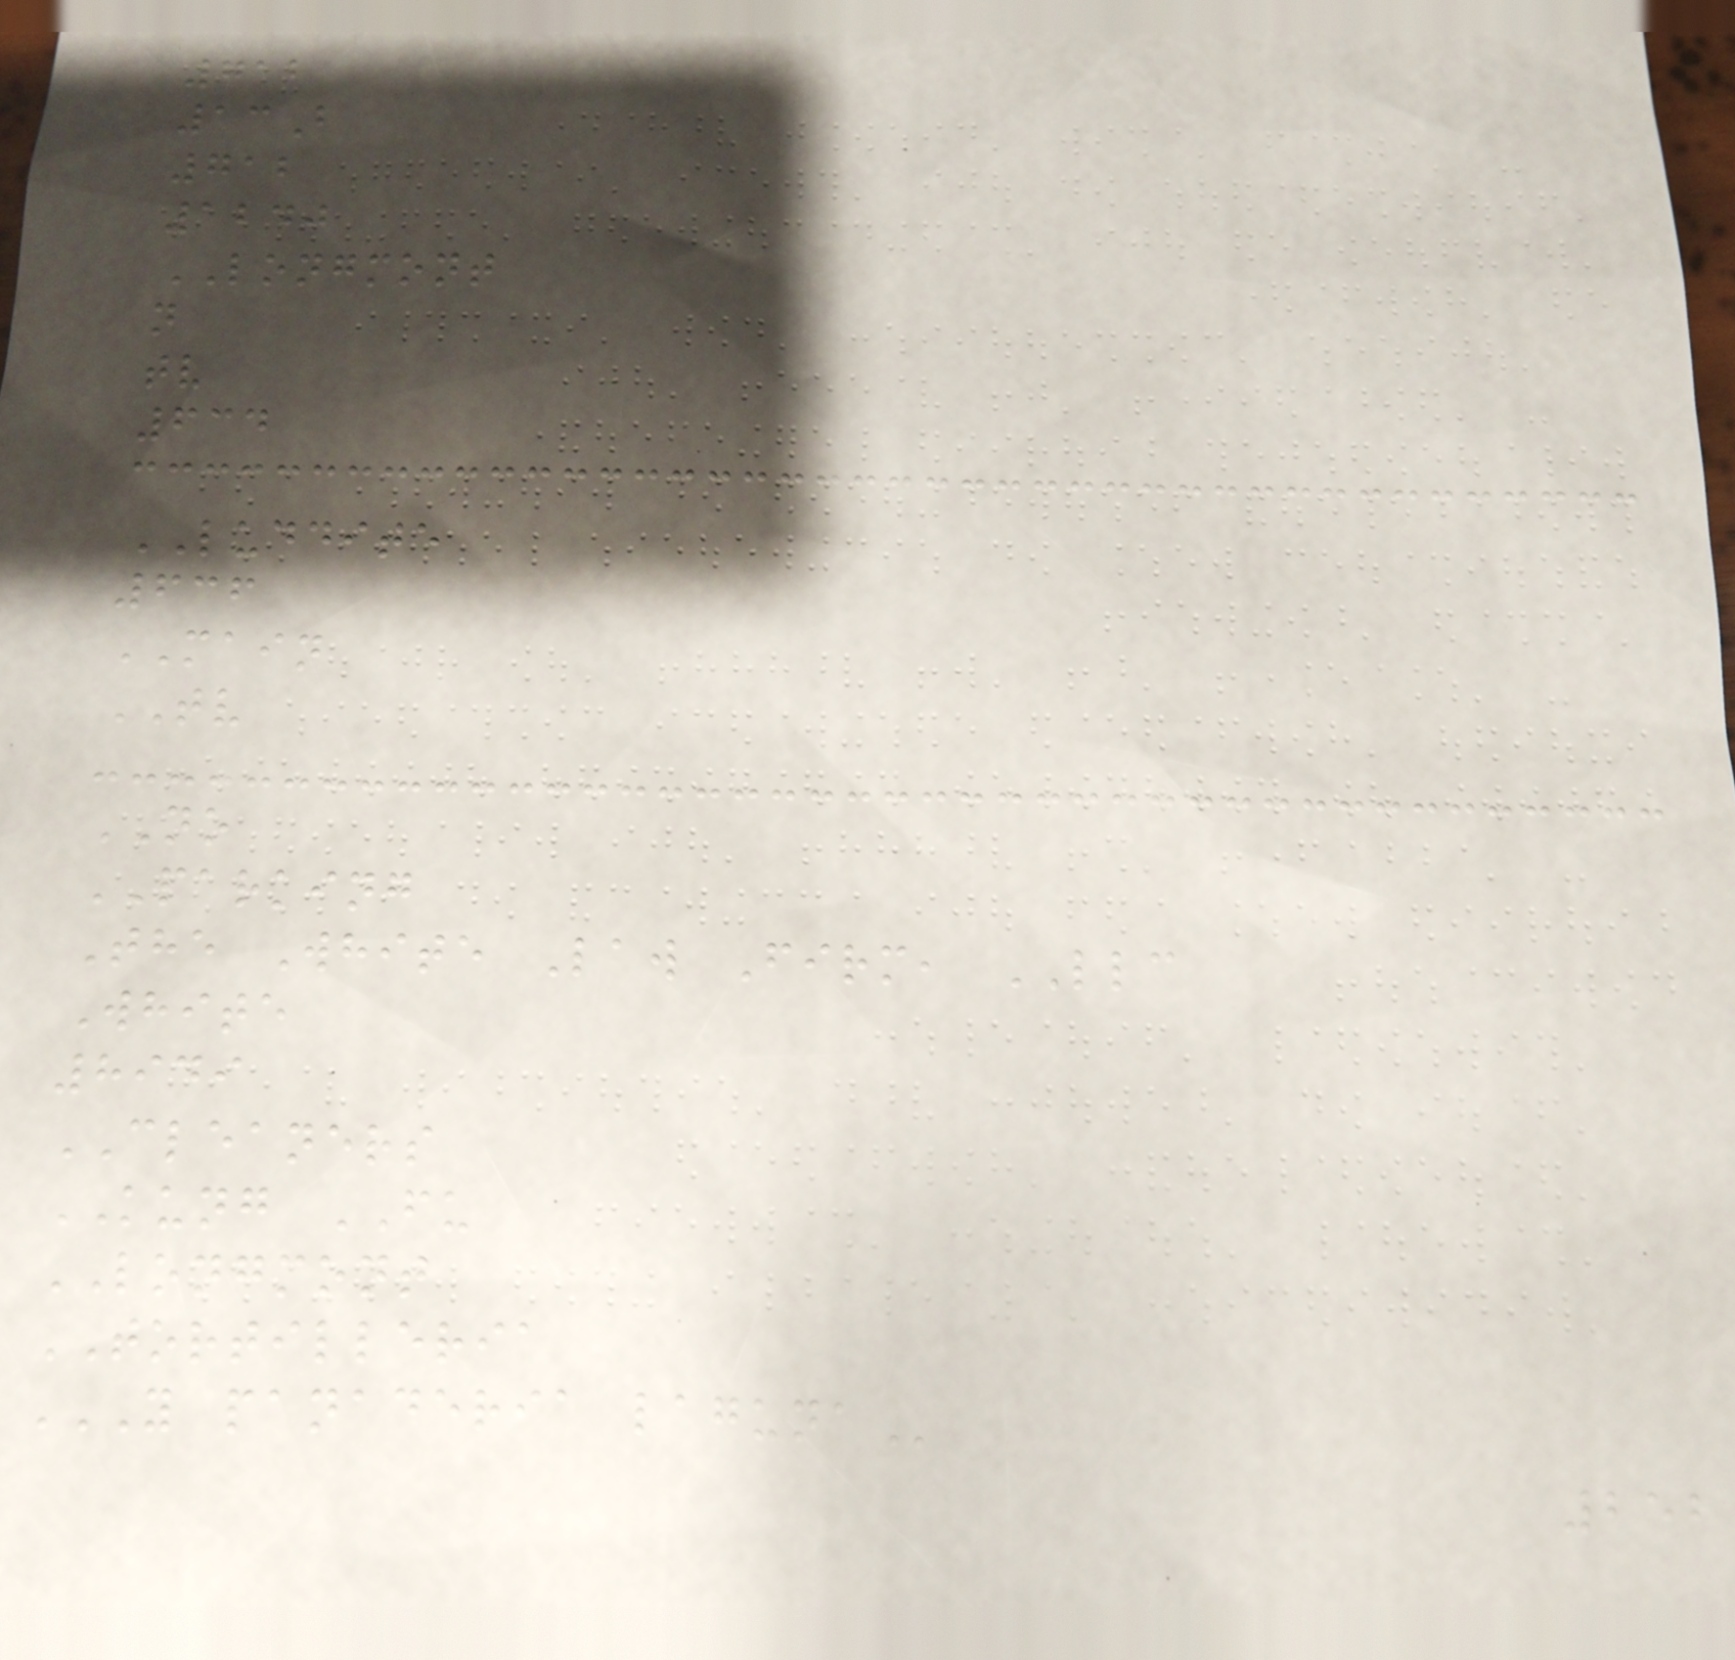712
13B
712
1240
LONGMONT
n
tv
634
LUDDITE
636
MAIN
TV
NO
PARKING
The White Law Firm, LLC
White
8949
CLEANERS
KUNG FU
LONGMONT
TORTILLERIA
Y PANADERIA LAGUNA
252
